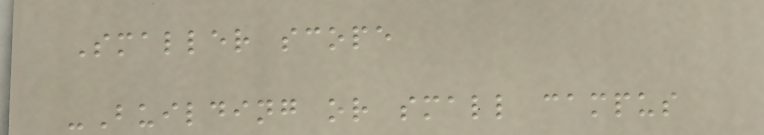Smaller scope
-Building or small campus
